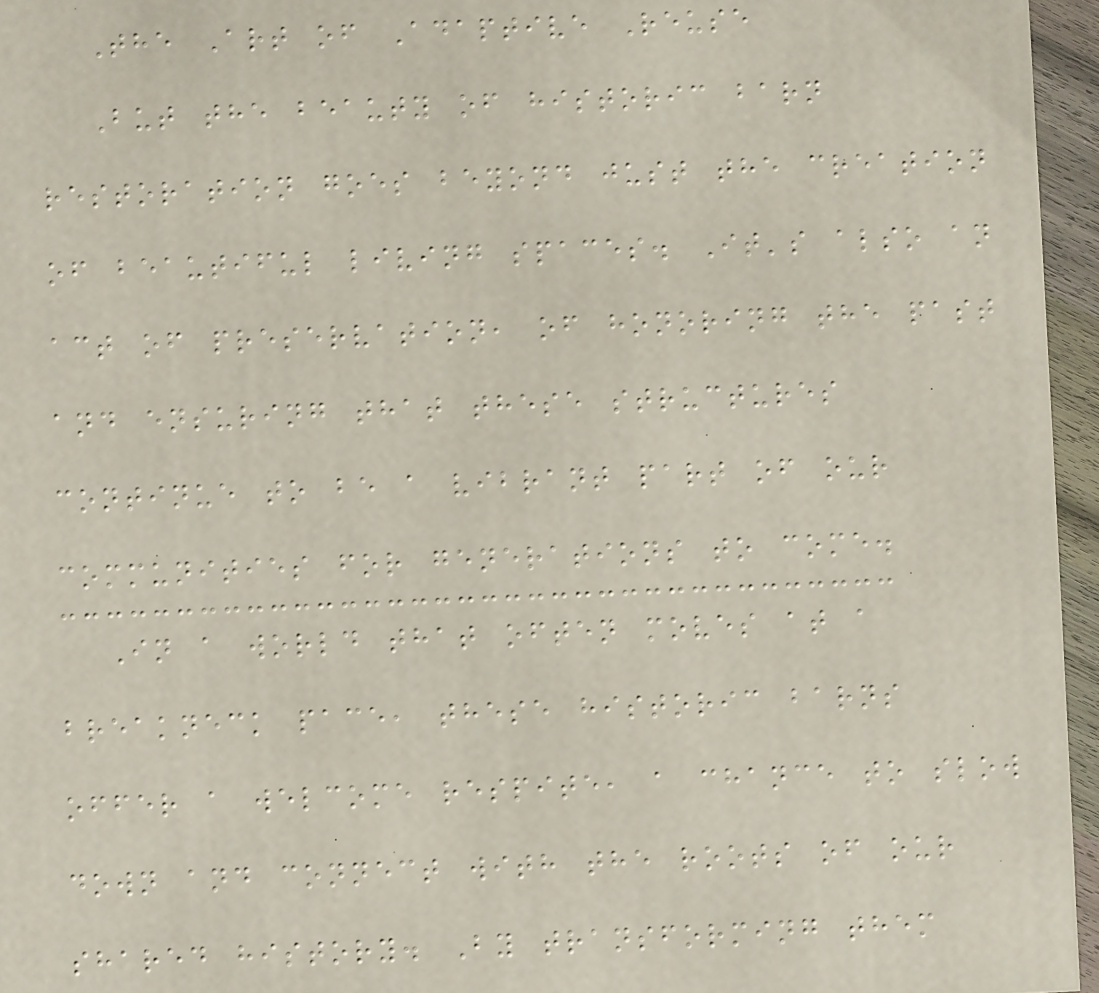The Art of Adaptive Reuse
But the beauty of historic barn
restoration goes beyond just the creation
of beautiful living spaces. It's also an
act of preservation, of honoring the past
and ensuring that these structures
continue to be a vibrant part of our
communities for generations to come.
In a world that often moves at a
breakneck pace, these historic barns
offer a welcome respite, a chance to slow
down and connect with the roots of our
shared history. By transforming them
